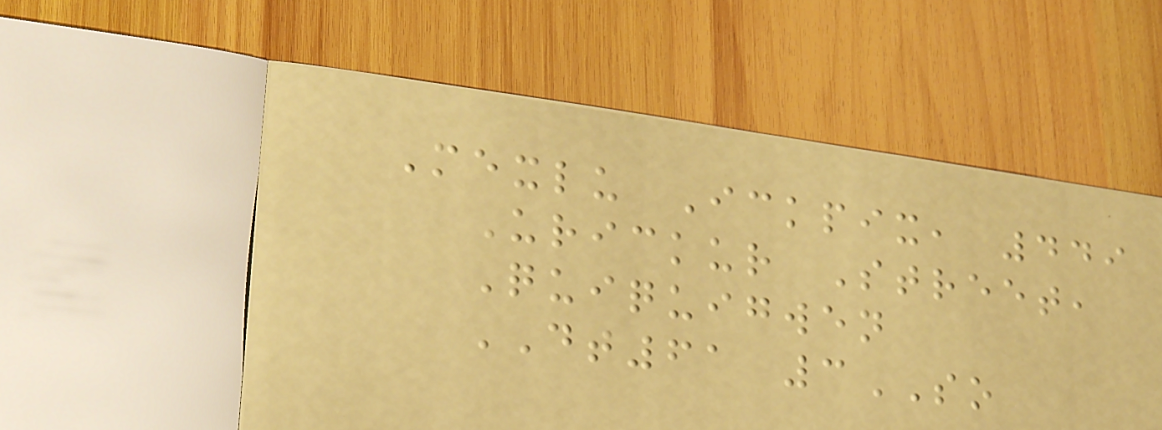Mexlu Ickpix, 449
Urickur Street,
Quiquigwen
DT61 3SO
